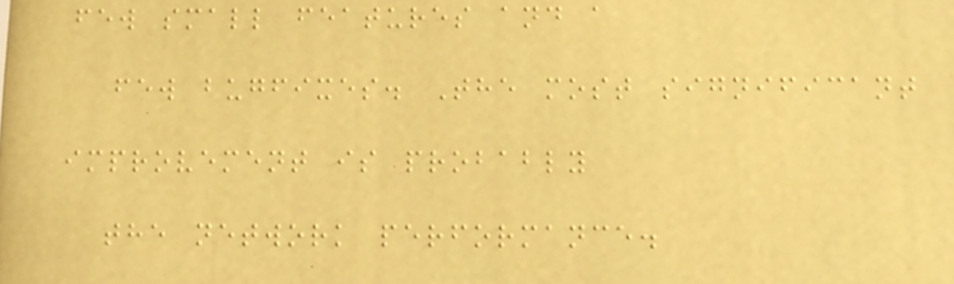few small features and a
few bugfixes. The most significant
improvement is probably
the network performance.
